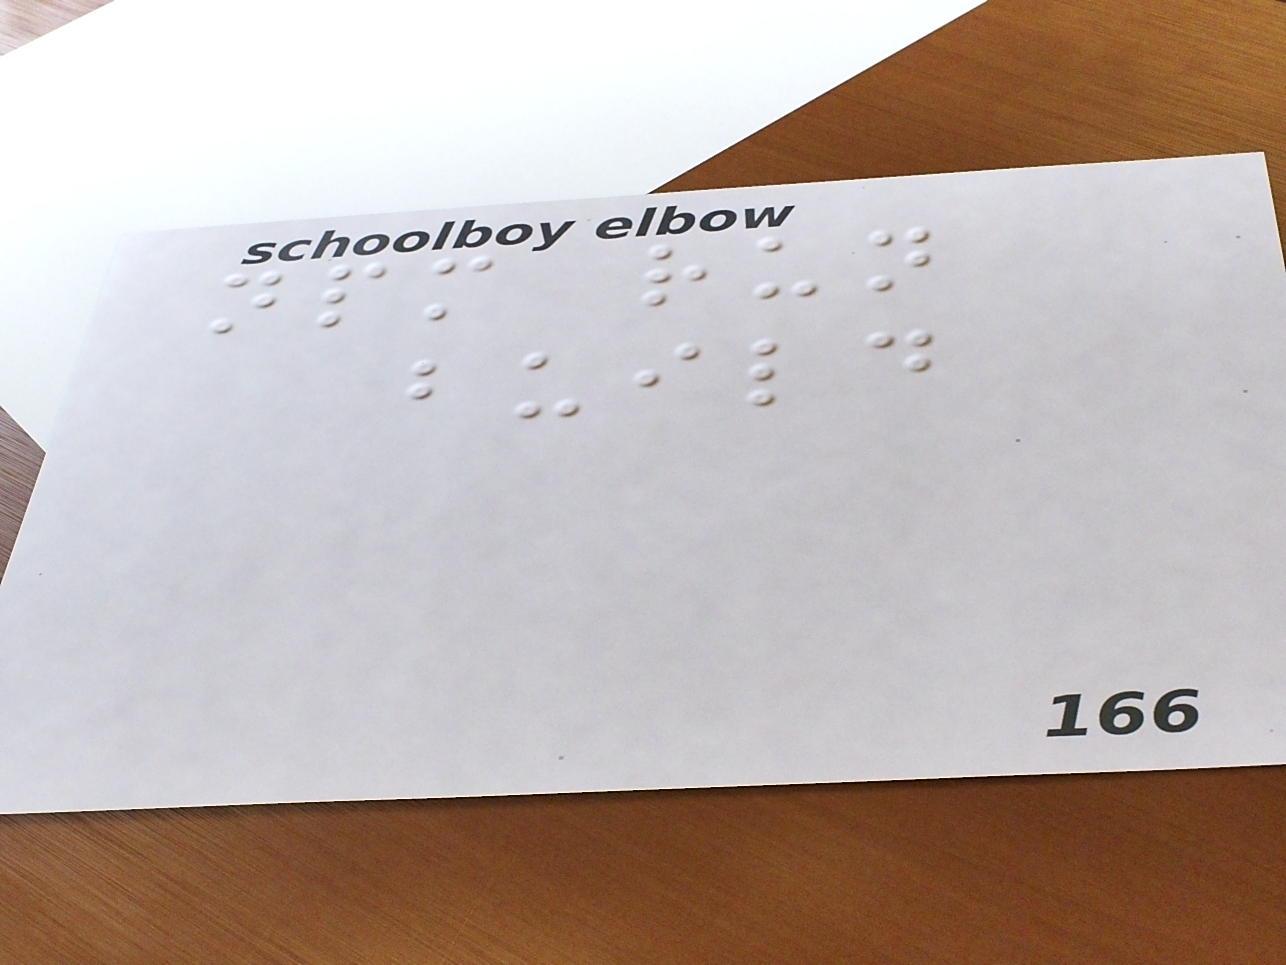npm run
build
